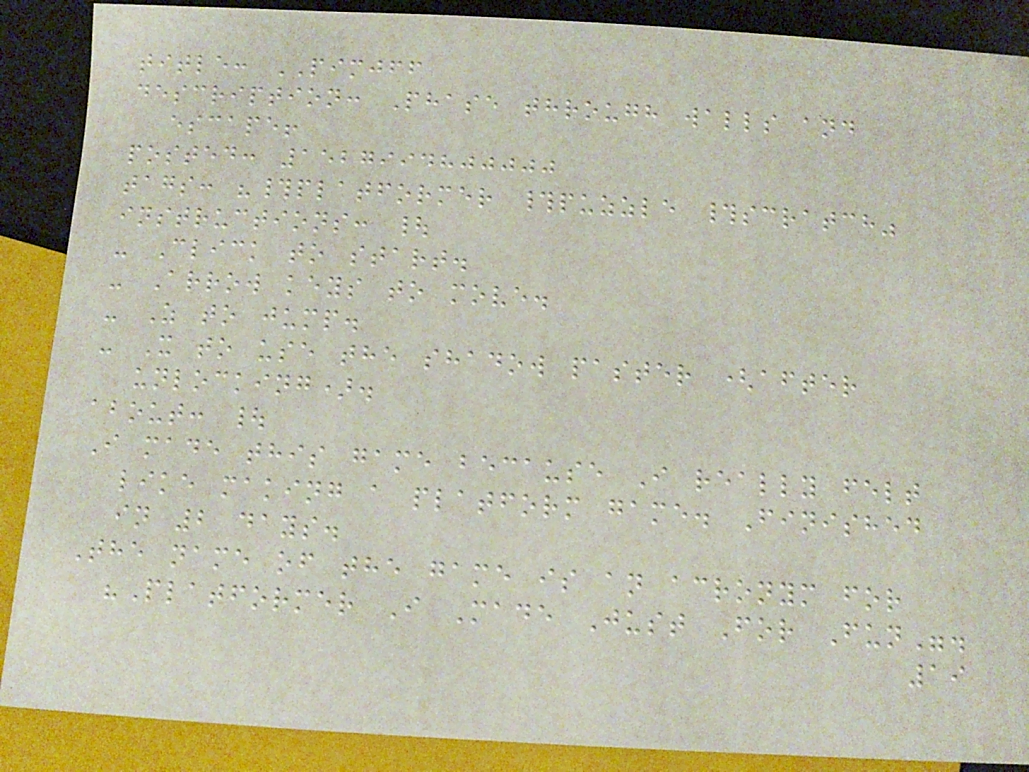title: PIMJFF
description: Phase through walls and
escape!
posted: 1527994800000
tags: "#platformer #puzzle #scratch"
instructions: |
- Click to start.
- Arrow keys to move.
- Z to jump.
- X to use the shadow paster (after
unlocking).
about: |
I made this game because I really felt
like making a platform game. Finished
in 2 days.
The name of the game is an acronym for
"Platformer I Made Just For Fun".
19
